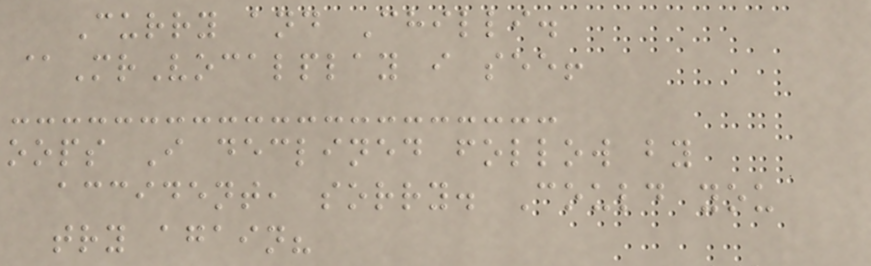Curry and Chilli.
@MrVocalplay i see!
oops I declined follow by
accident, sorry. Could you
try again?
